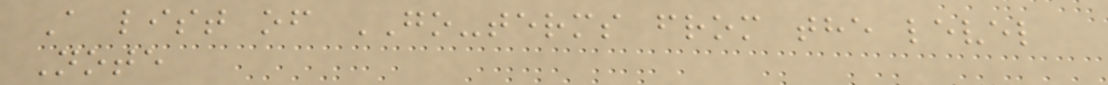A list of GO-terms from the level
Note
